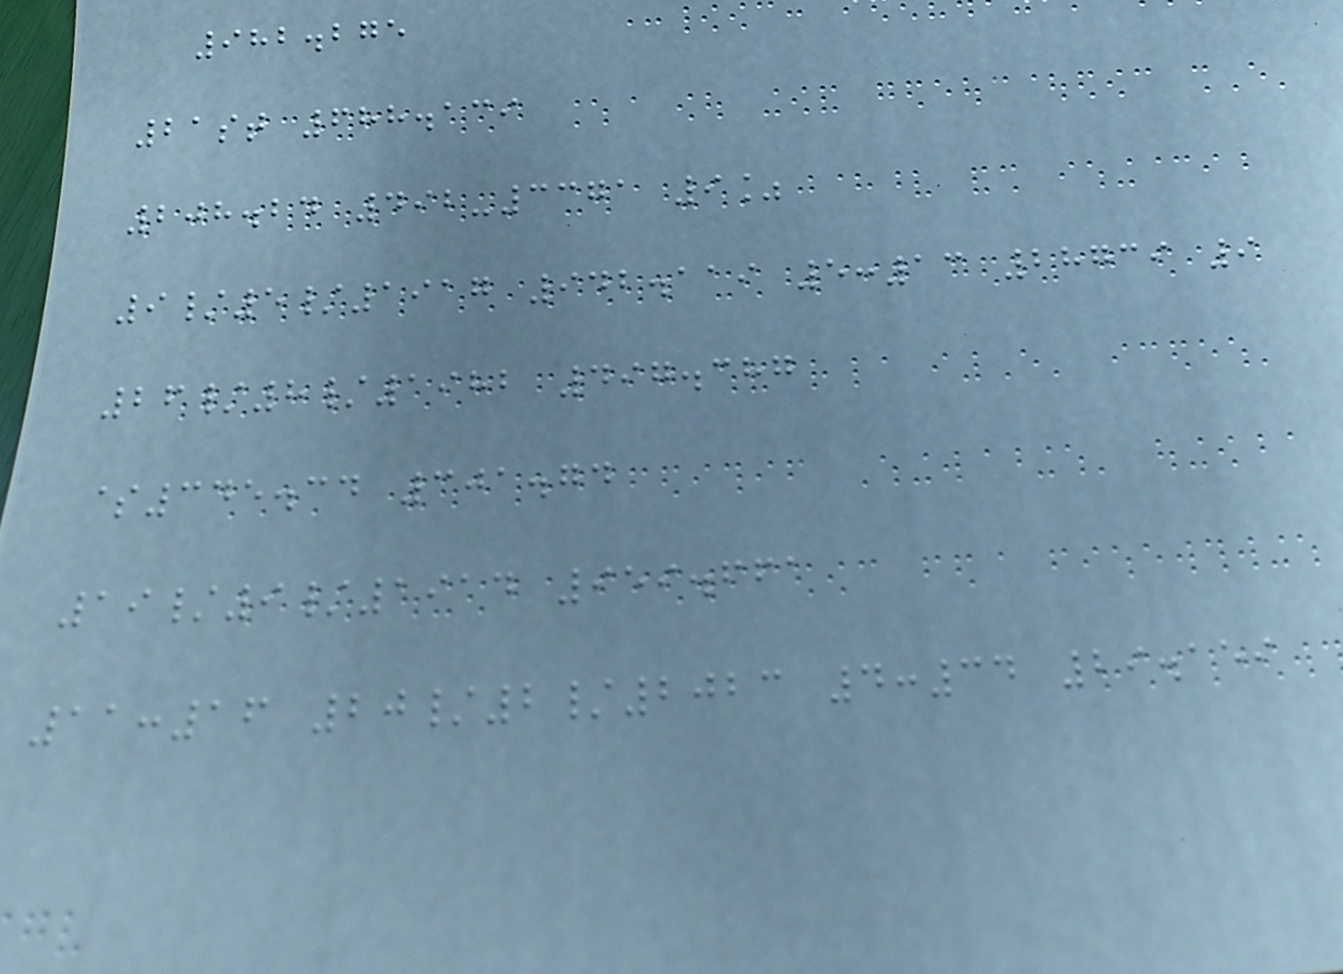982.275
21st 688.139
208.24 492-3371 9%
9/5/1917 942.119 5:13 28739 9
26/8/1982 497.387
$345.34 301.74
19/9/1914 959.661
11:16 20/2/2023 4:34 29.159
